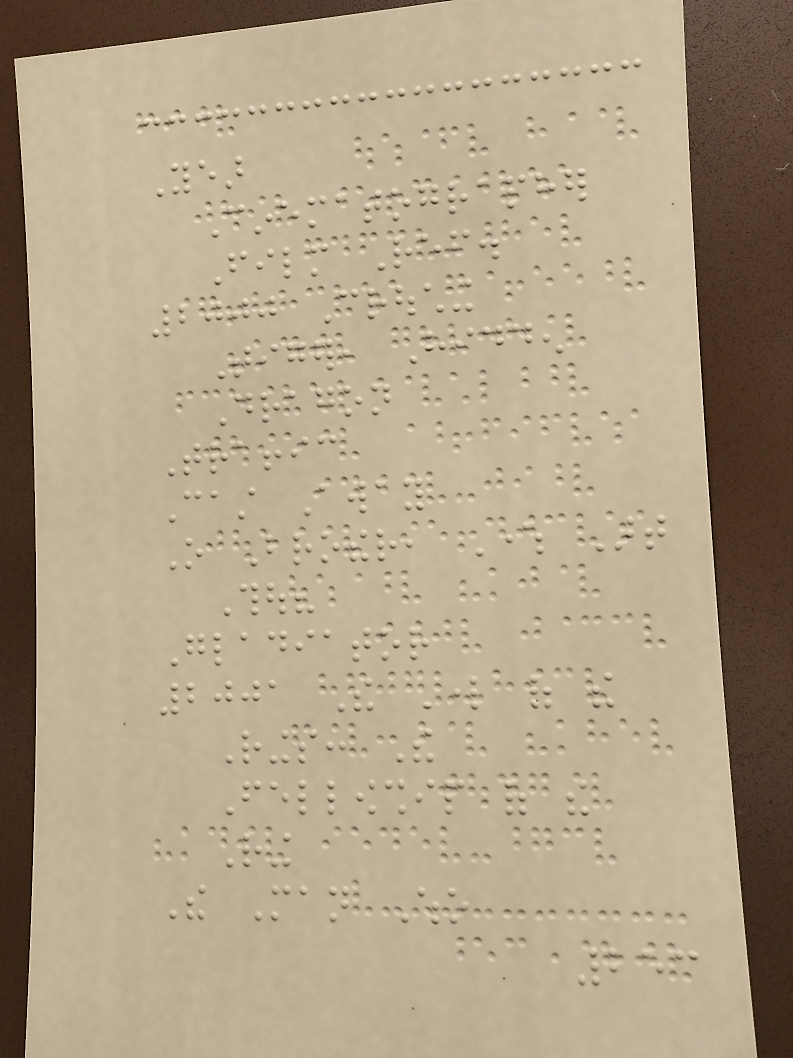Year
Cinematographer
Film Ref.
2000 Crouching
Tiger, Hidden
Dragon
Traffic
Cast Away
O Brother, Where Art
Thou?
Gladiator
2001 The Lord of the
Rings: The
Fellowship of the
Ring
The Man Who
253
